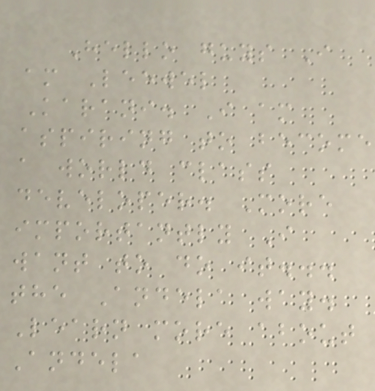Hello guys I
am Leewel
Karani. I am
aspiring to become
a world class
developer. More
importantly I
want to do it...
the Andela way.
Learn more about
Andela
